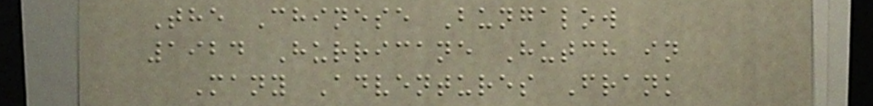The Chinese Bungalow
1924 Hurricane Hutch in
Many Adventures Frank
